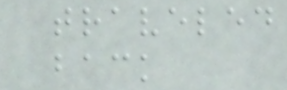traveled
back
